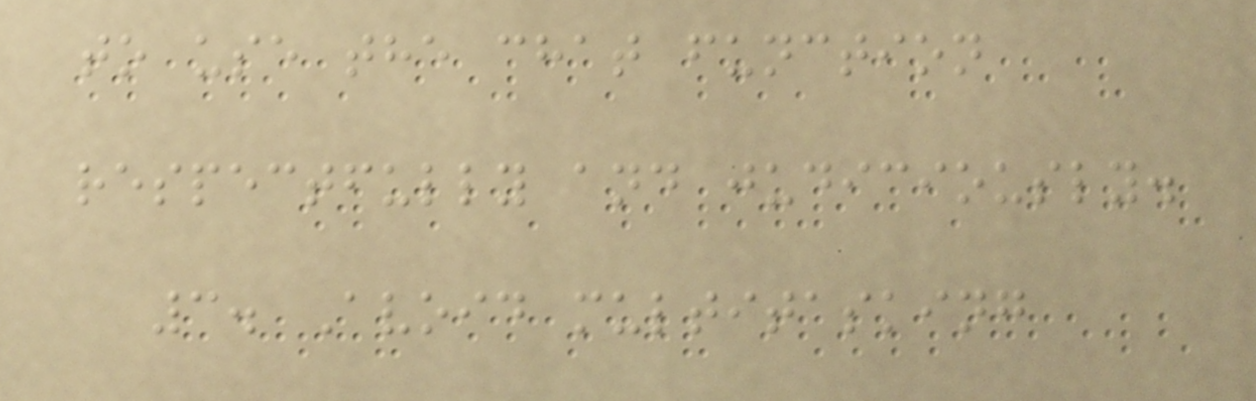to use the chat function
respectfully and judiciously.
3. Avoid multitasking
